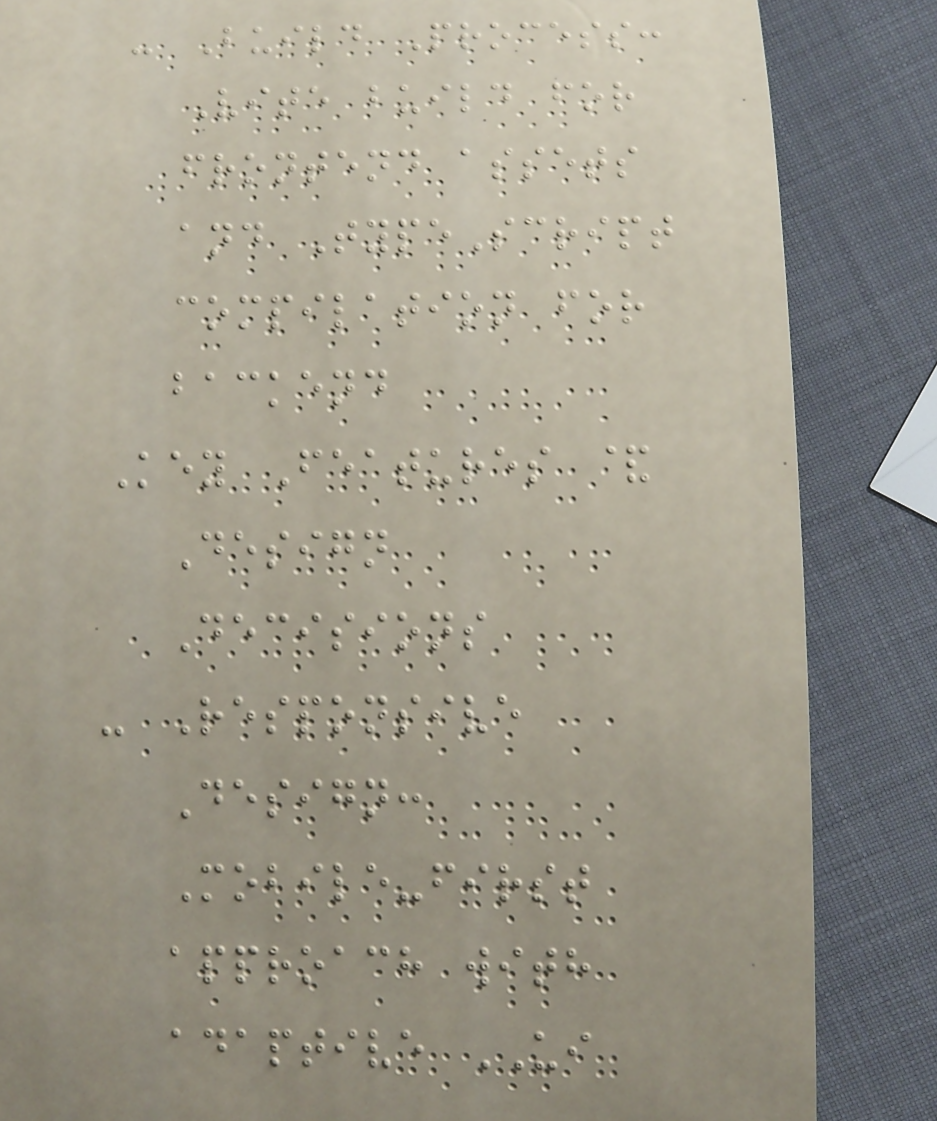- Build Process:
Vite build for
frontend assets
and TypeScript
compilation for
backend
Key Features &
Design
Decisions
- Responsive
Design:
Mobile-first
approach with
adaptive UI
